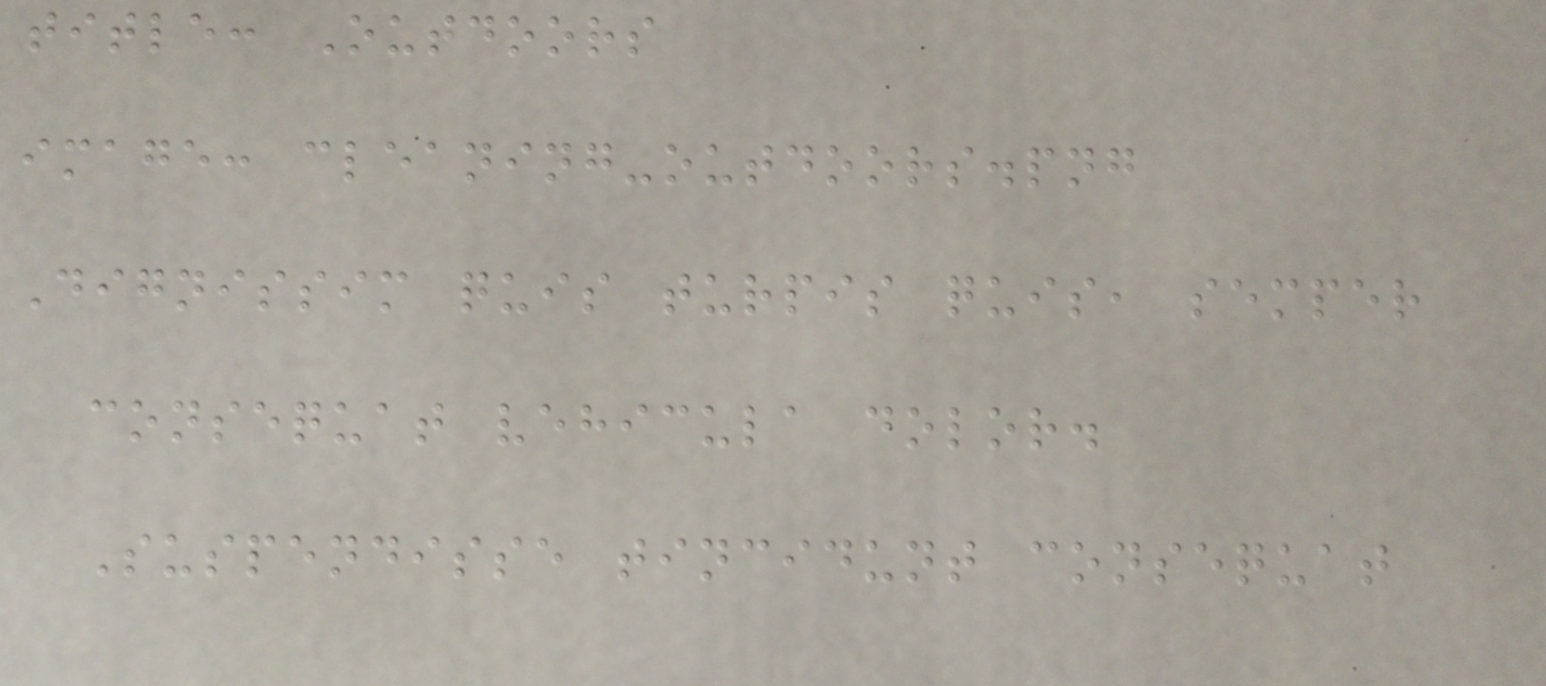title: Outdoors
image: cleaning-outdoors.png
Dignissim quis turpis quis, semper
consequat vehicula dolor.
Suspendisse tincidunt consequat
